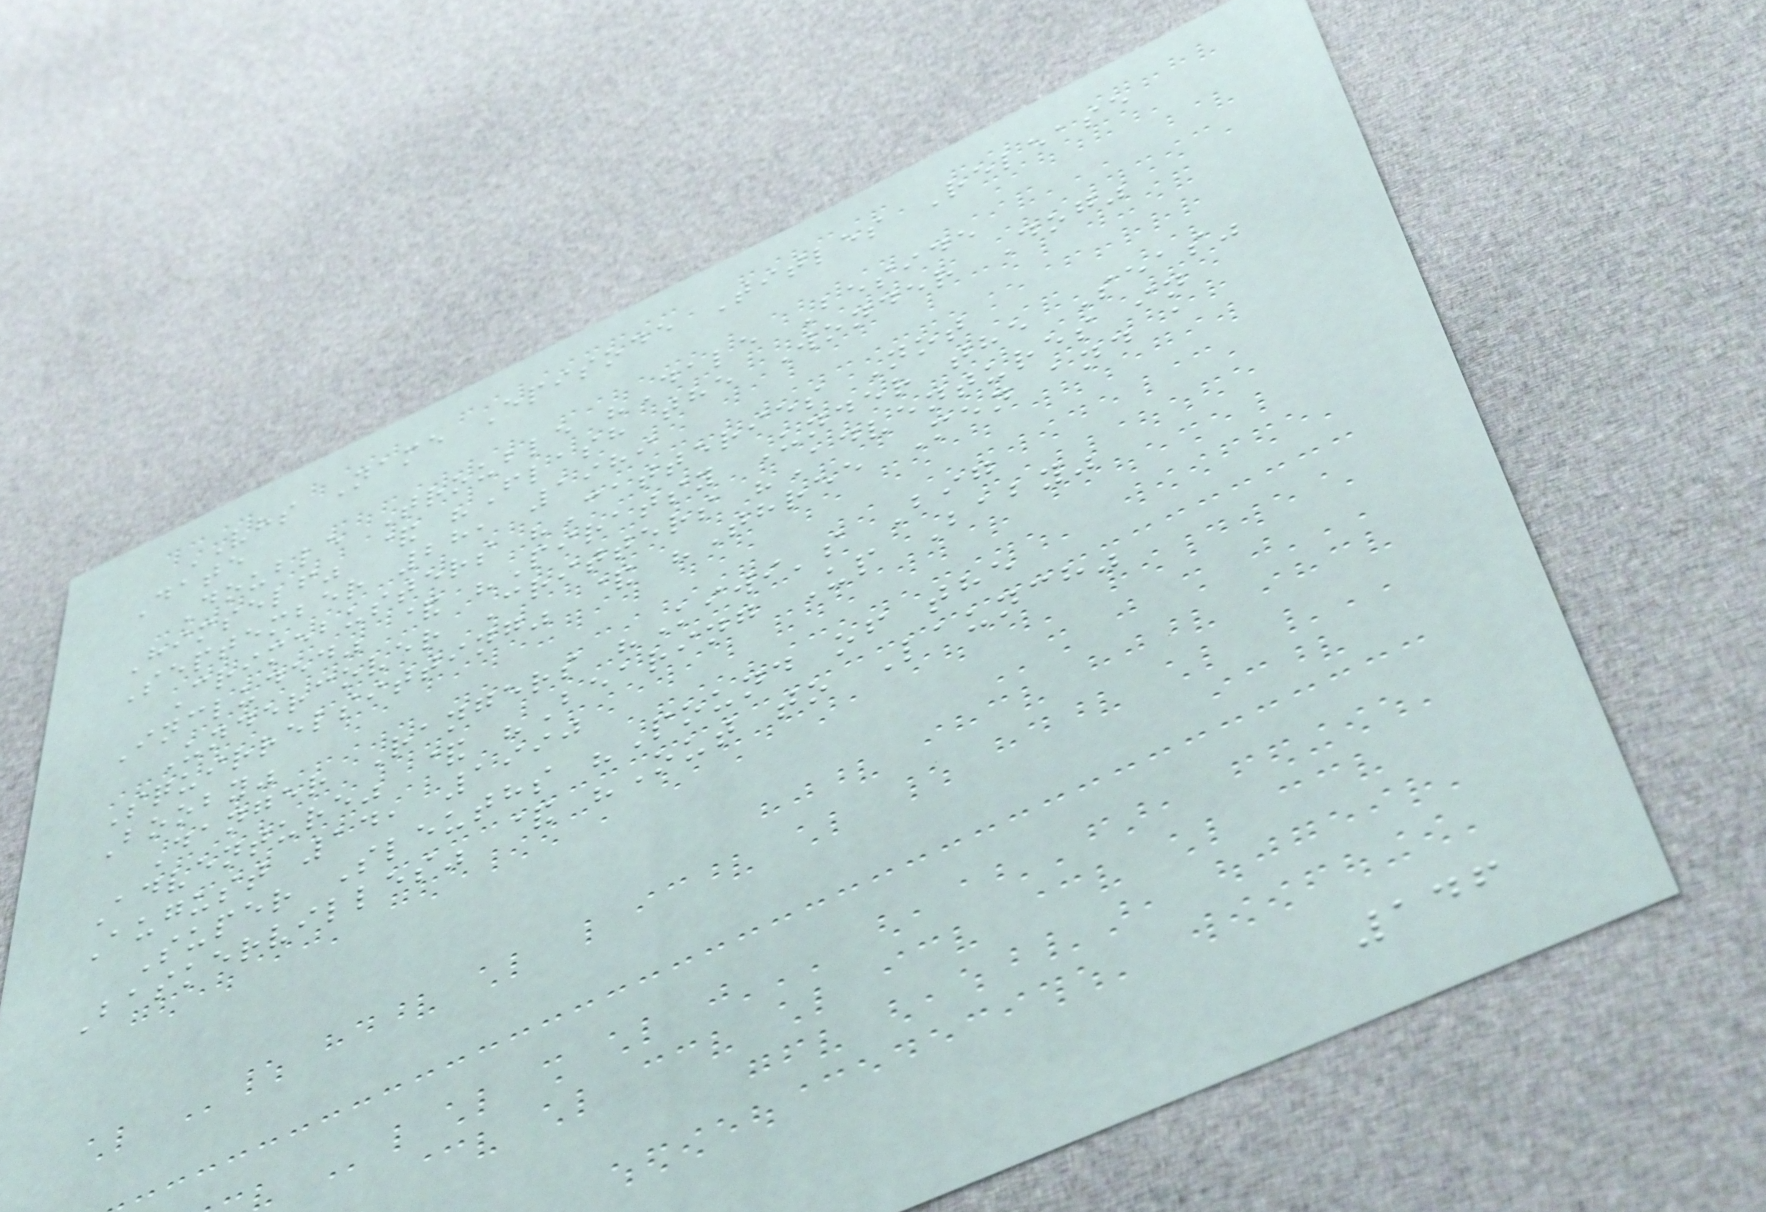VHS Name Episode Titles Release
Date
Double Trouble "Dale Beside
Himself" & "Flash the Wonder Dog"
September 28, 1989
Crimebusters "Catteries Not
Included" & "Piratsy Under the Seas"
Undercover Critters "Adventures in
Squirrelsitting" & "Three Men and a
Booby"
Danger Rangers "Kiwi's Big
Adventure" & "Bearing Up Baby"
August 14, 1990
Super Sleuths "Pound of the
Baskervilles" & "Out to Launch"
146
